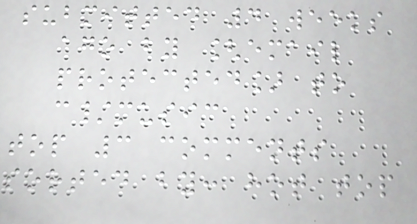submitted 4 weeks
ago by [email
protected] to
c/music
top 3 comments
sorted by: hot top
